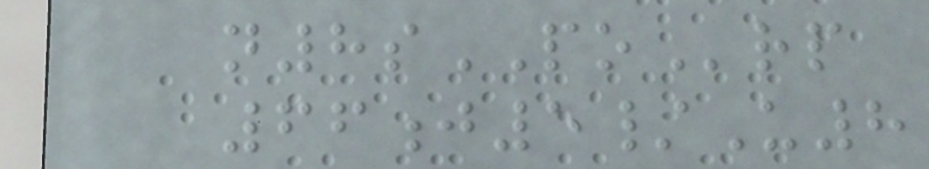n8sPOrp
66j5/U8
